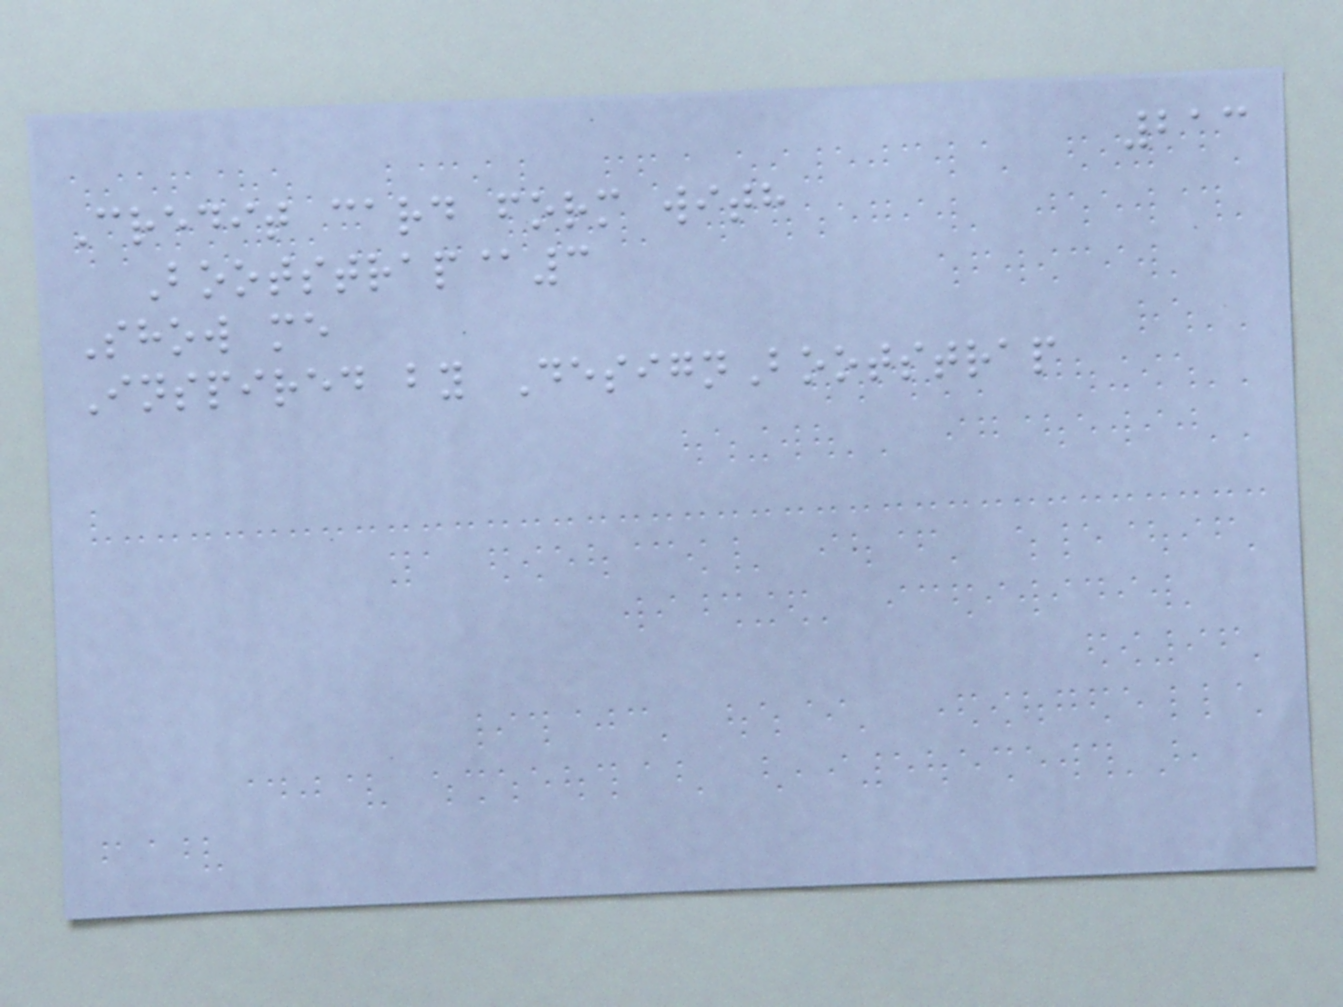213
Credit card form with
Bootstrap@3
Show me
Inspired by DesignBootstrap
